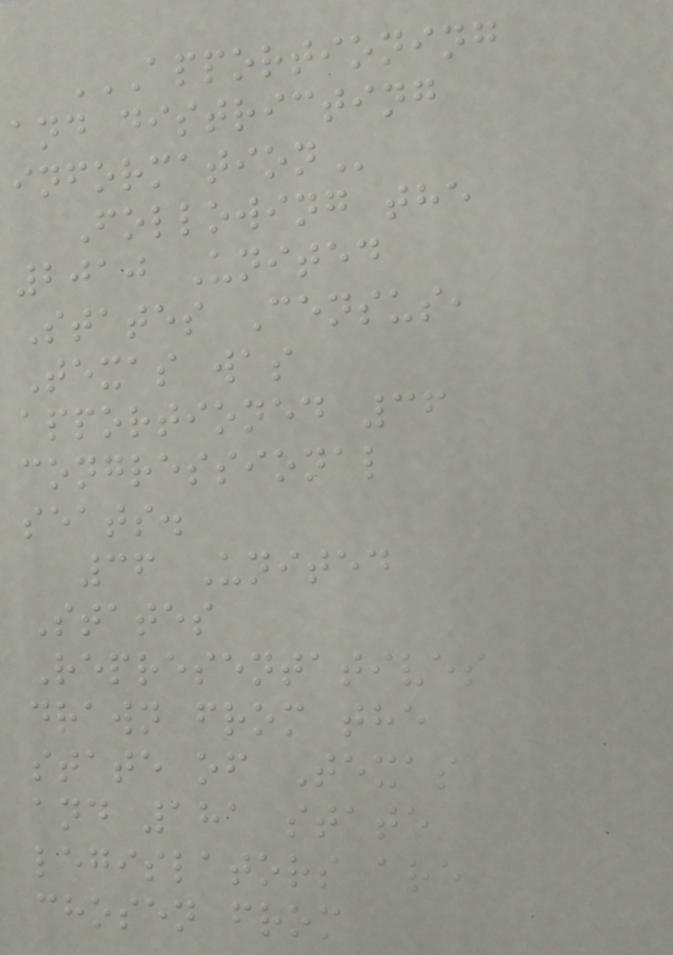APPORTIONING
AND DISTRICTING
INFORMATION
Following the
2010 United
States Census,
Texas was
apportioned 36
congressional
seats.
36 United
States
Representatives
drawn from the
state of Texas
and 181 state
legislators are
chosen from
